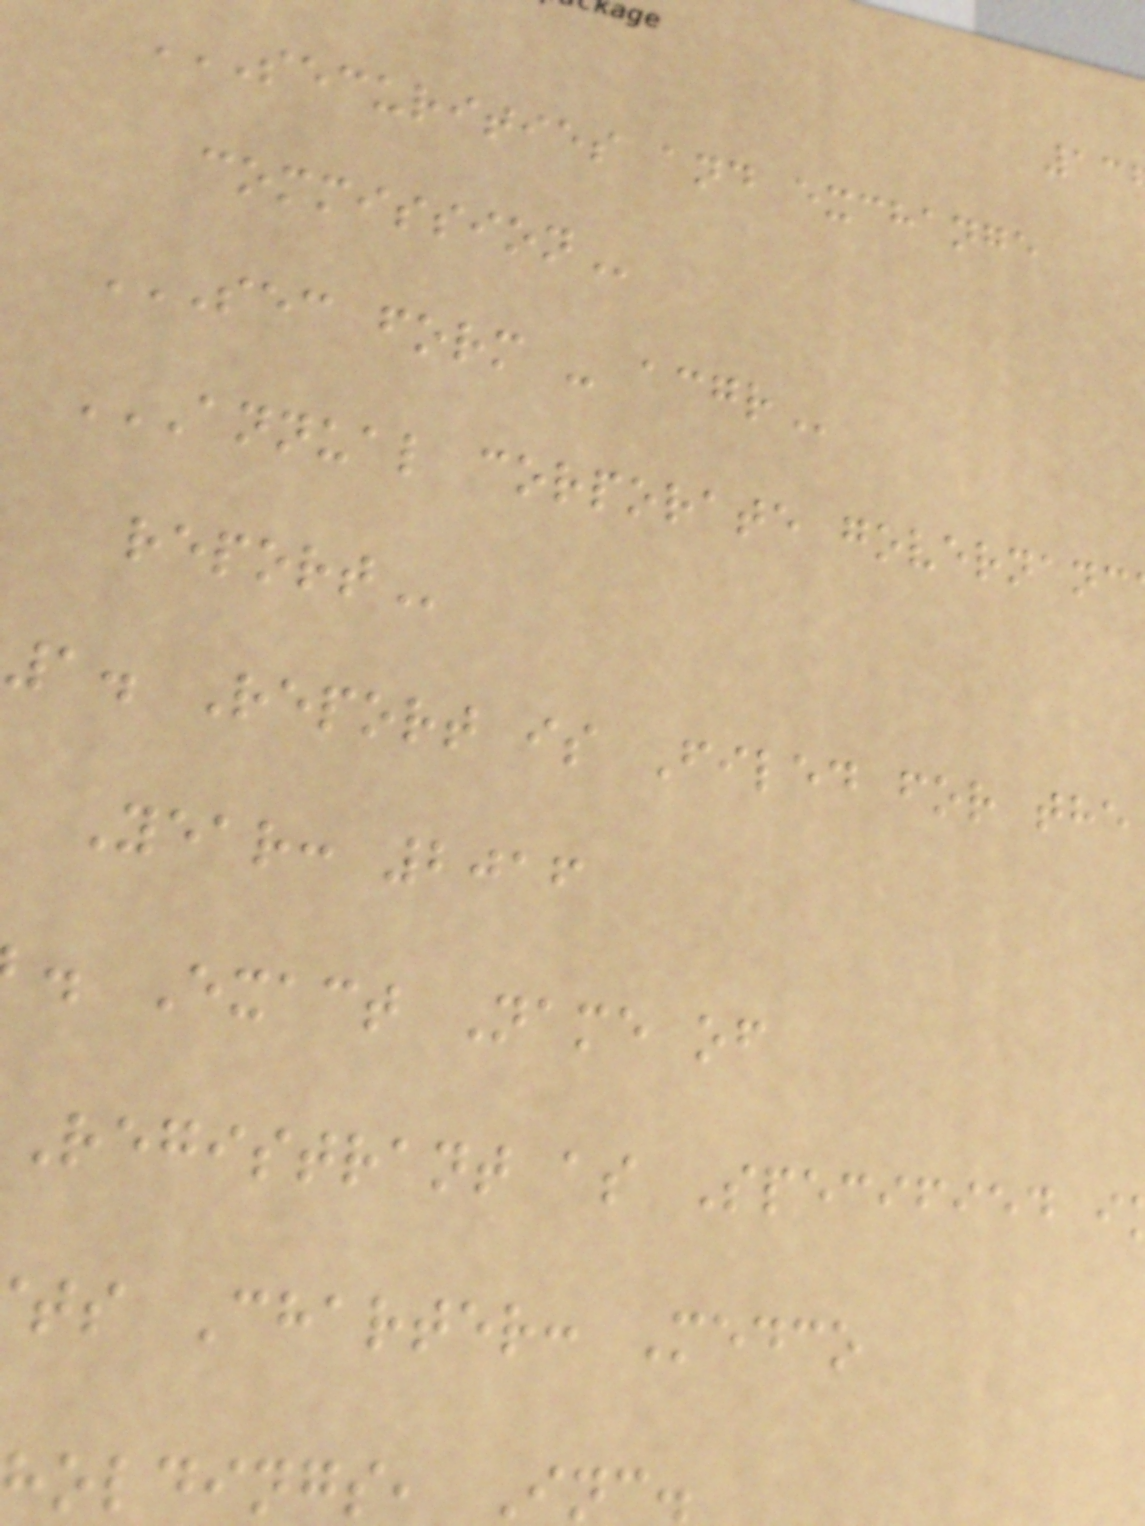SECURITIES AND EXCHANGE
SEC FORM - ACGR
1. Report is Filed for the
Year: 2016
. Exact Name of
Registrant as Specified i
ts Charter: Medco
oldings, Inc.
